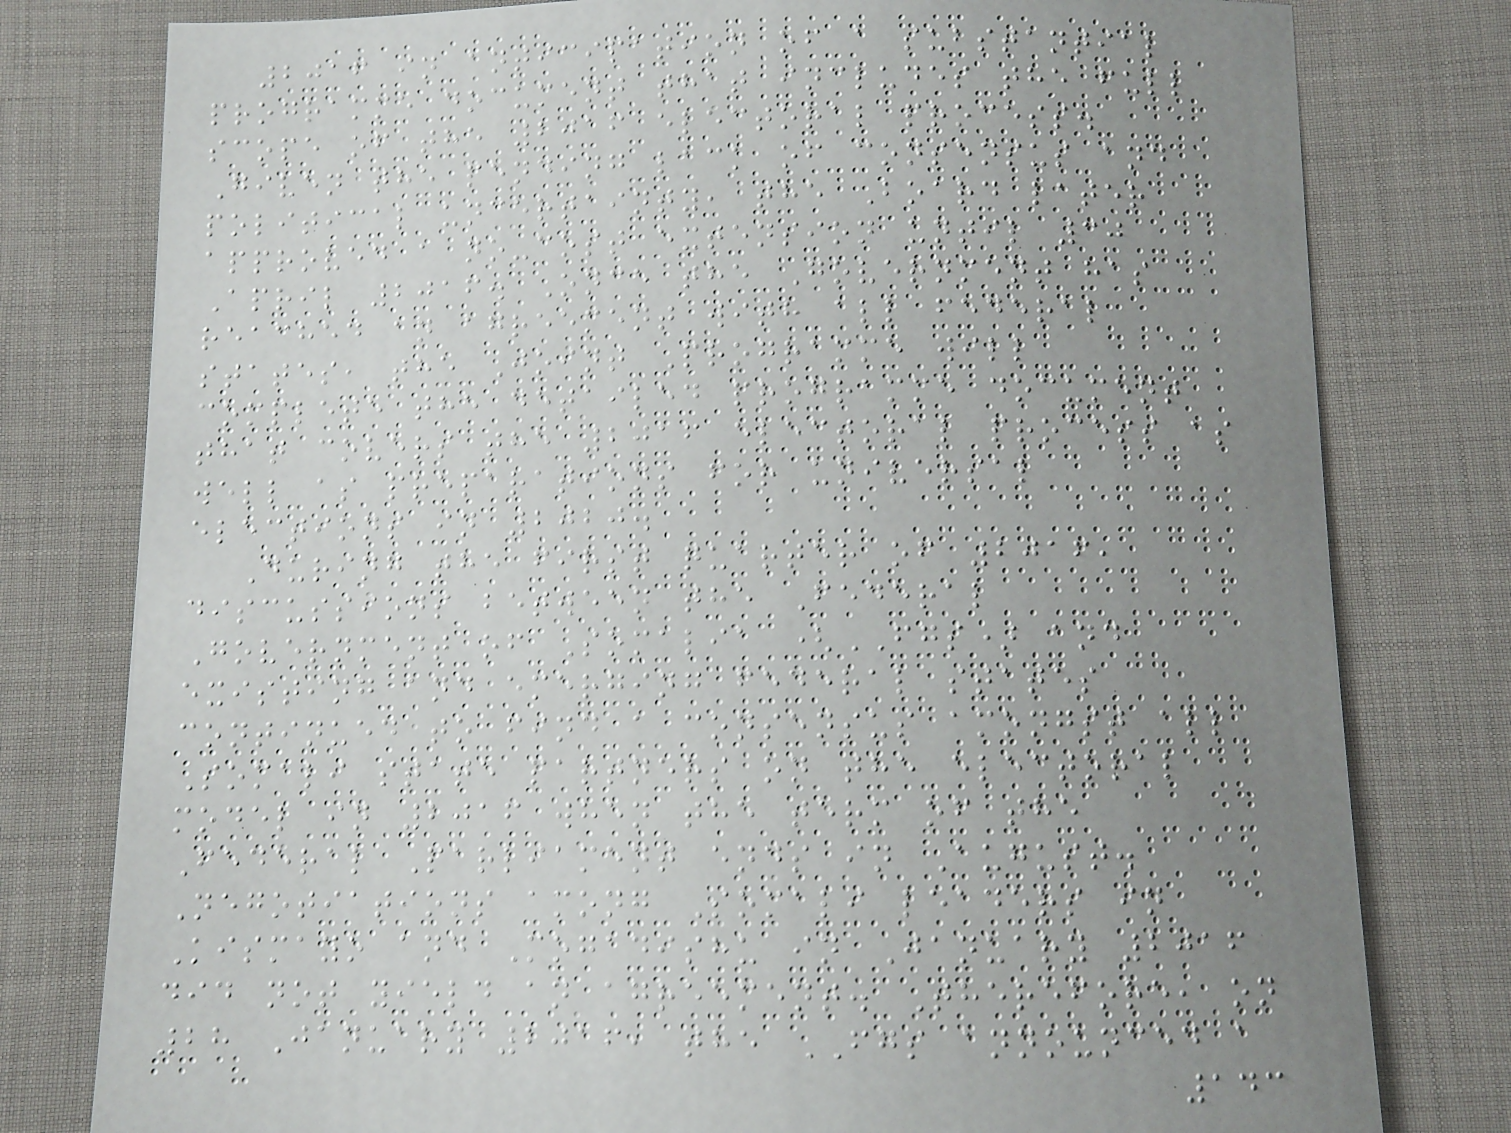2016 in anticipation of a substantial
programme document that includes the full
scope of the 2016 electoral process.
Given the pending lack of consensus and
political uncertainty, the Board later
approved a no-cost extension until 30
April 2016. Once the Government has
reached an agreement with all federal
states, the Joint Programme will
complete the detailed programme document
that covers the 2016 electoral process as
well as preparations for universal
elections in 2020.
During the first quarter of 2016,
discussions between the Federal
Government of Somalia (FGS) and
existing and emerging federal states
continued to find a consensus amongst all
Somali state partners on the electoral
model in 2016 when the term of the
Federal Parliament ends in August.
Negotiations among Somali leaders in
Kismayo and Mogadishu in January 2016
did not yield an agreement. Therefore, on
28 January 2016, the FGS announced a
143
